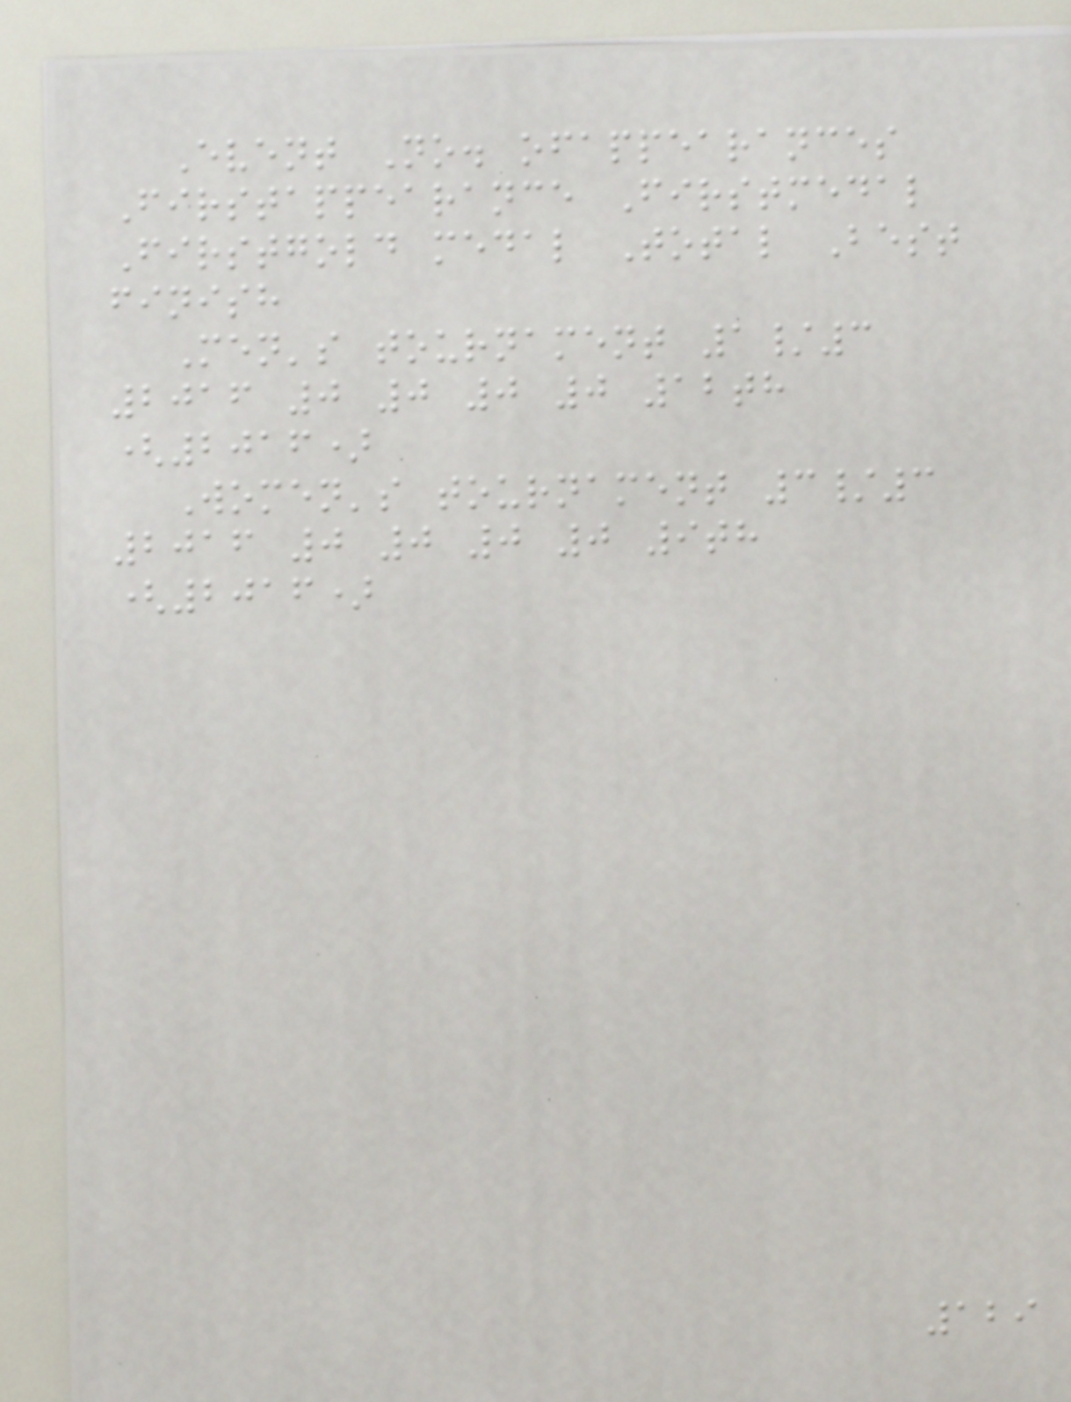Event No. ofappearances
Firstappearance Firstmedal
Firstgold medal Total Best
finish
Men's tournament 1/3
2016 0 0 0 0 12th
(2016)
Women's tournament 3/3
2016 0 0 0 0 9th
(2016)
129
